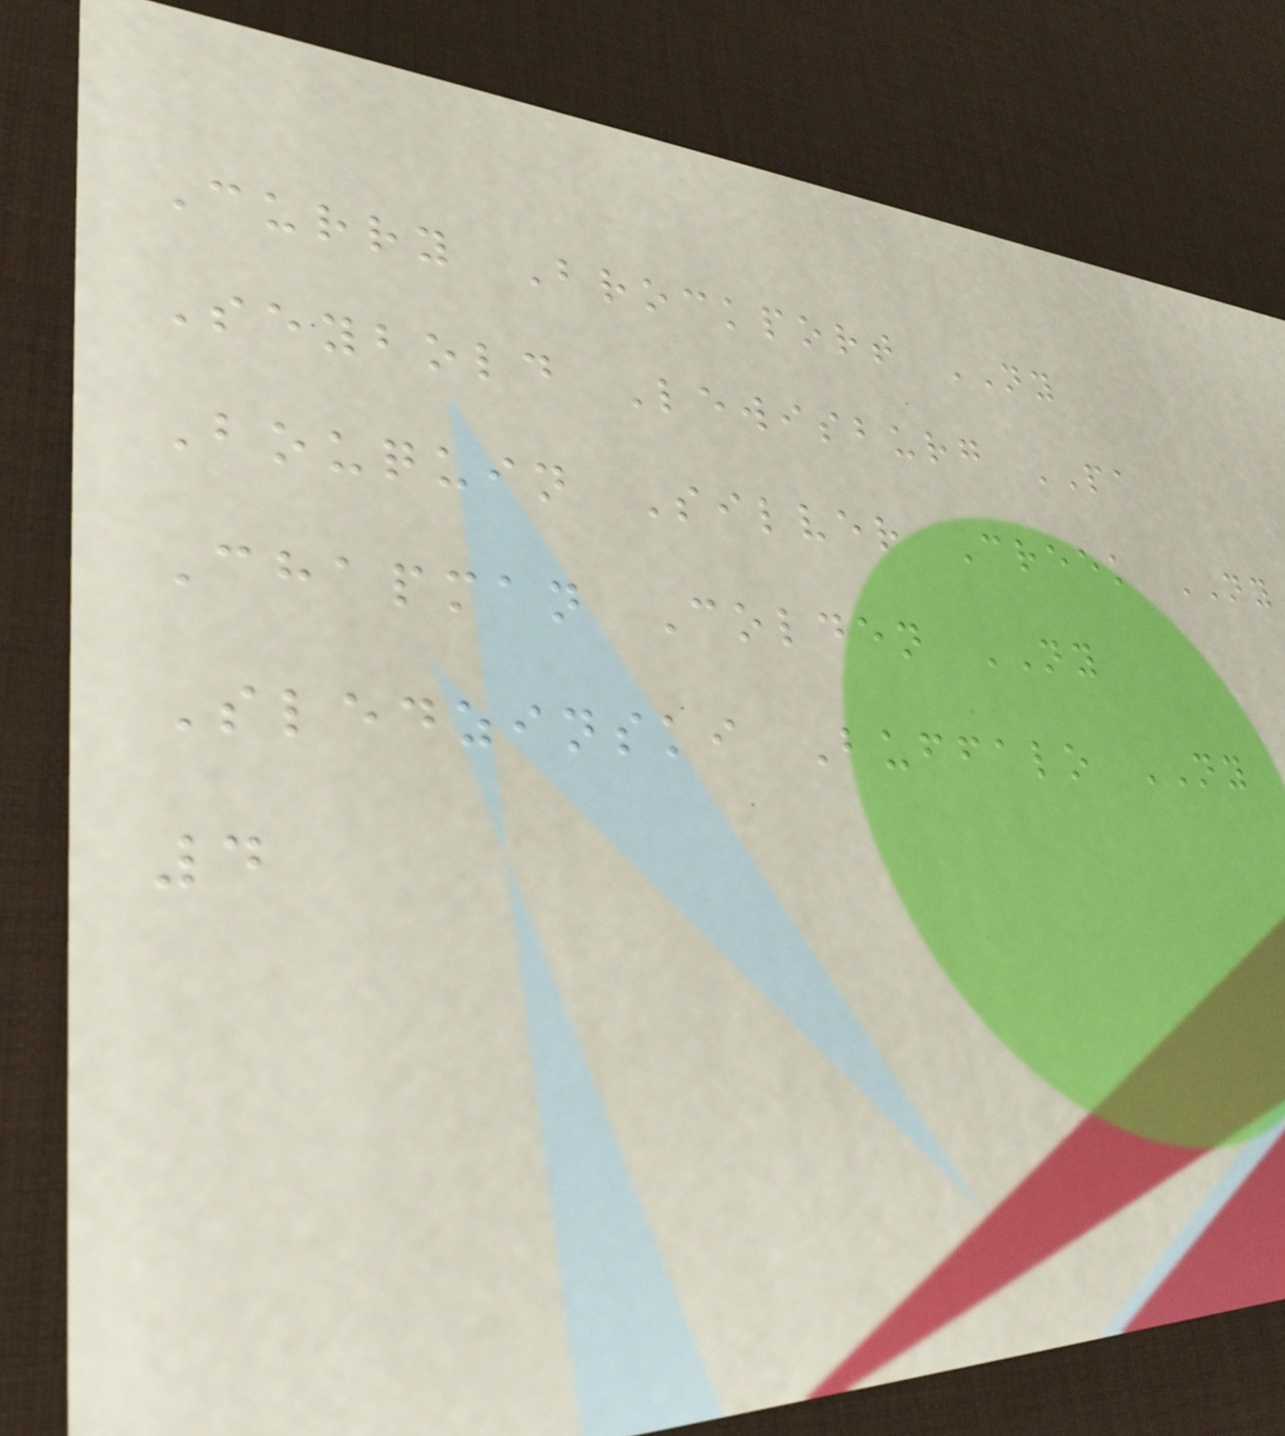Curry Brockport NY
Seybold Lewisburg PA
Bouquin Silver Creek NY
Chapman Colden NY
Sledzinski Buffalo NY
4
